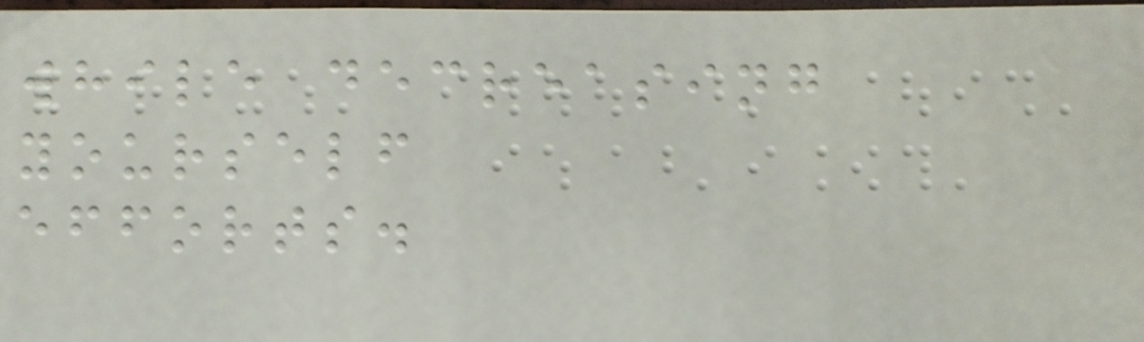while decreasing
yourself
efforts.
